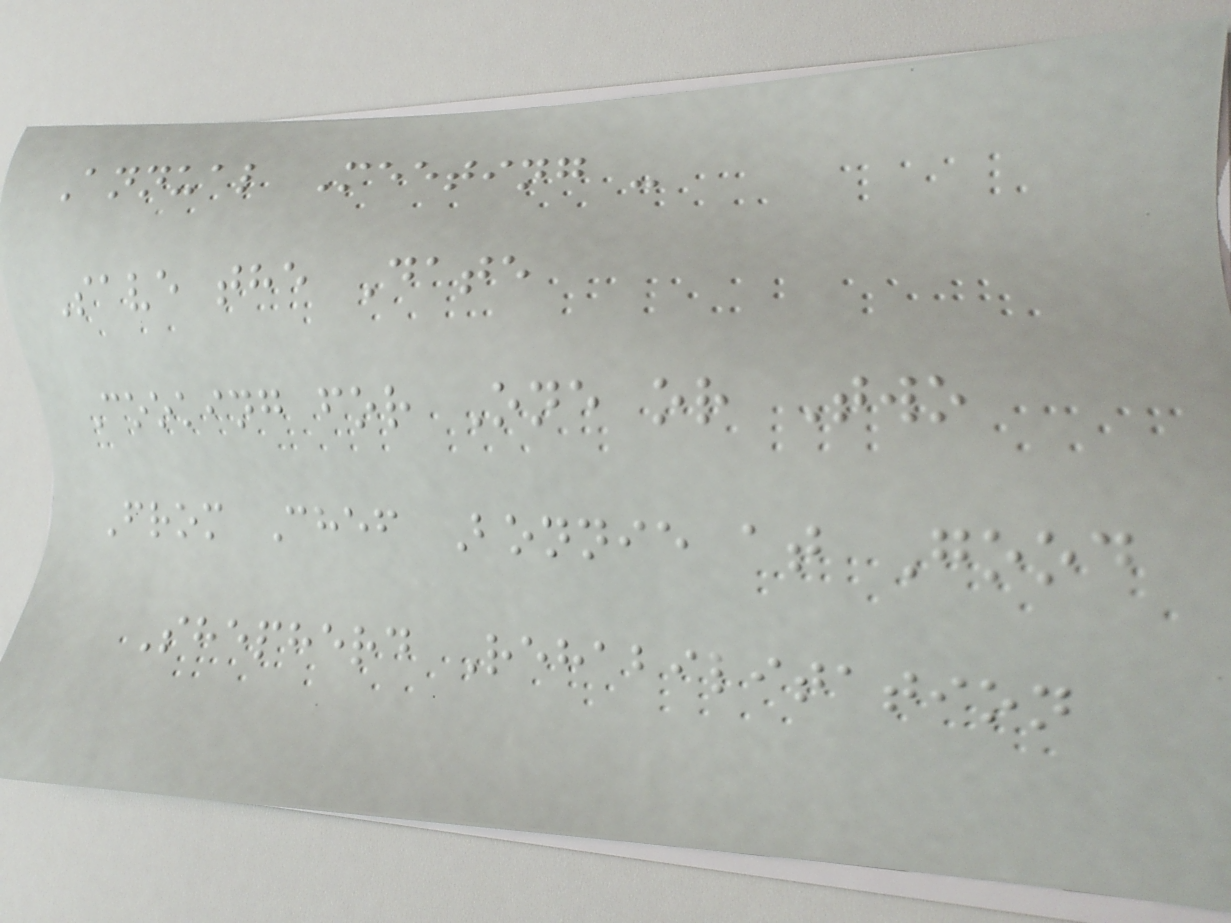Annual Meeting -
Save the Date
Cooking for One or Two
From Chef Bonnie at Good
Shepherd Rehabilitation
